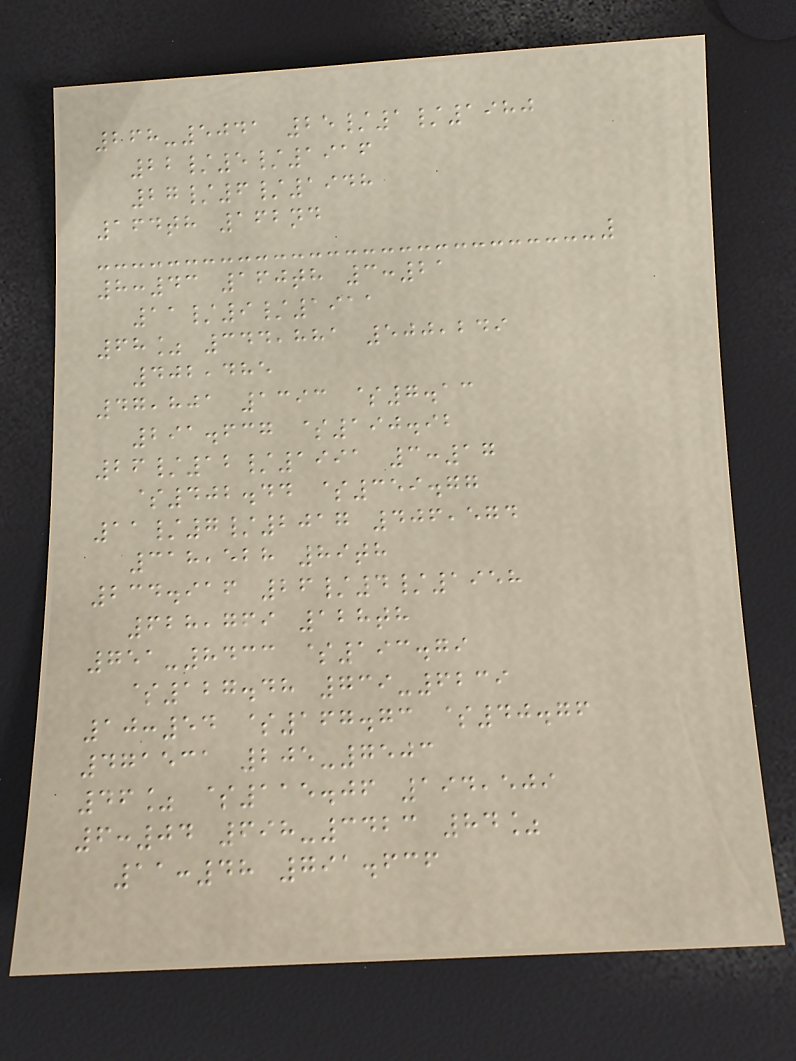268-5041 25/1/1980
22/5/1916
27/6/1948
164th 162nd
8:43 160th 3:21
11/9/1911
68% 344,881 500,249
402,485
47,801 1393 $7.13
291.637 $190.92
26/12/1991 3:17
$402.44 $359.77
11/7/2017 406,574
318,528 89th
234.916 26/4/1958
628,769 128th
751-8433 $193.79
$127.48 739-6239
10:54 $167.73 $40.76
471531 205-7503
46% $115.06 194,509
6:04 698-3423 84%
11:48 791.636
